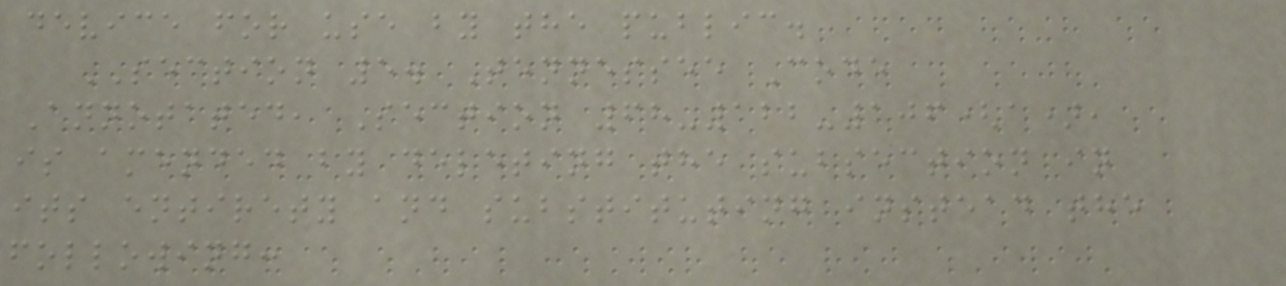device for use by the public.
SECTION 5. Tennessee Code
Annotated, Section 68-122-106(a),
is amended by deleting the subsection in
its entirety and substituting instead the
following:
